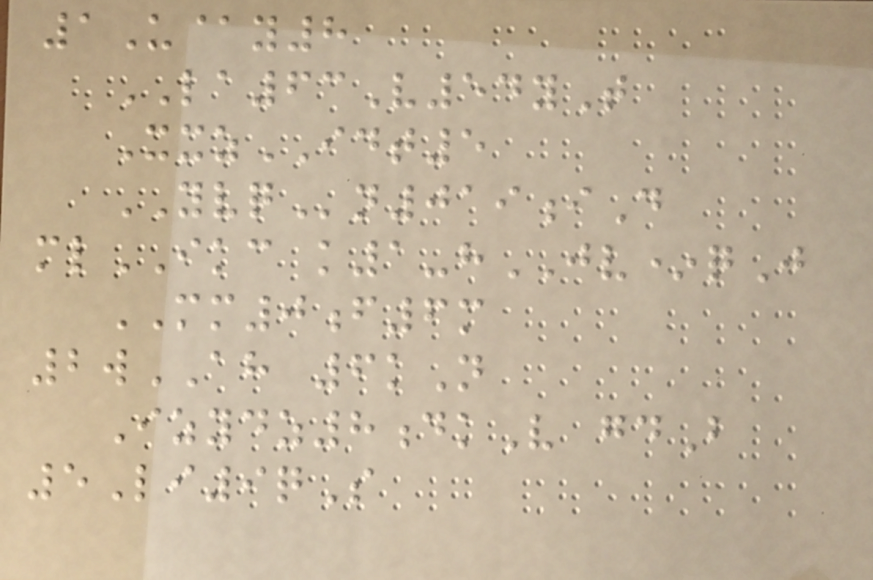1U@y8
LA63V54yT
XxzIDT5
YVQn019iD
mlIKC k1-hJV*qJ
MM0f6m
2wAH 6kN
Izydz8dkV gdB
5Li9qS
